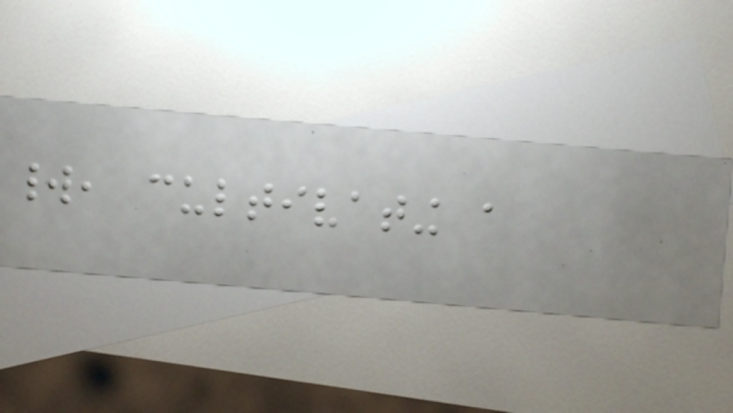world, cultivating a
